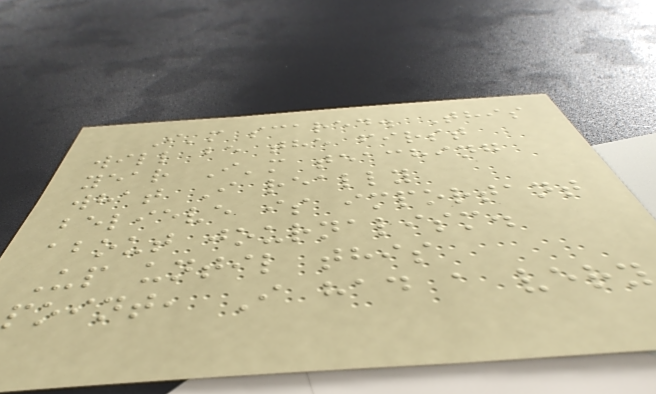I'm scared. This
will be the first
year I'm teaching
what I really
believe is important
about journalism.
Up until this
point, I had a very
